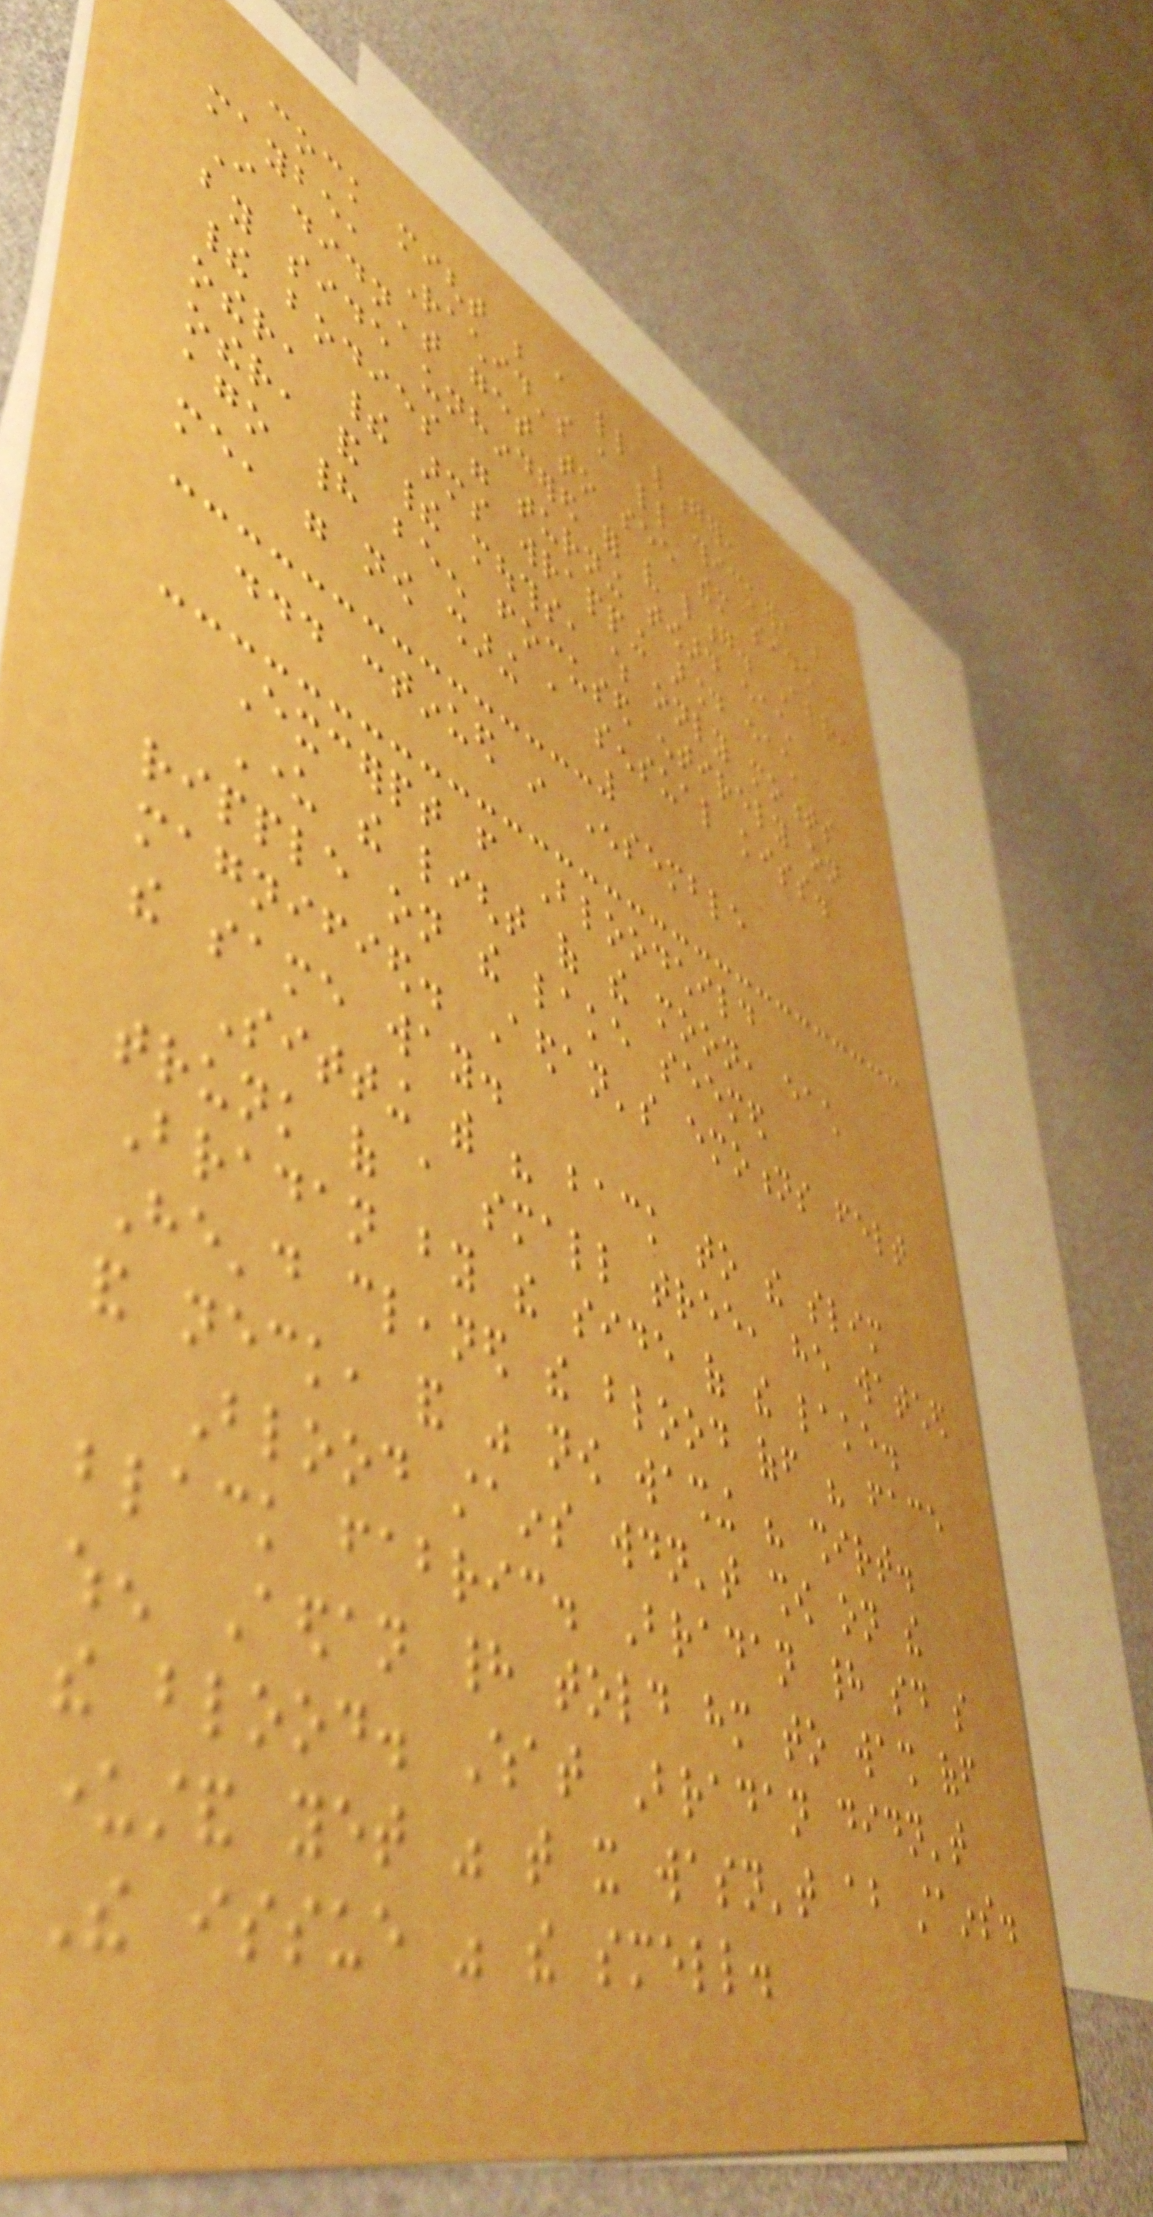cock might be a little longer,
maybe, Rachid's a little thicker, but
I didn't get to see them side
by side unhindered for very long. Already,
their bodies were turning toward each
other, their arms wrapping around each
other, and their mouths, which only moments
ago had been focused entirely on
me, were now sharing a sensual kiss.
... continued in Ensemble
Excerpt from Bloodchild
Under the light of the moon, each
ripple on the lake seemed
magnified. Aedan's emotions felt
the same way.
Sitting with his back to the slim
trunk of a small tree, he watched
Bradan by the side of the lake.
He'd cleaned the blood off his face
and neck, and was now washing his shirt.
Blood stains wouldn't show on the
black fabric. Bradan had said so
when Aedan had told him to wash off
the blood. What Bradan didn't
understand yet was that it wasn't about stains.
The issue was the smell.
